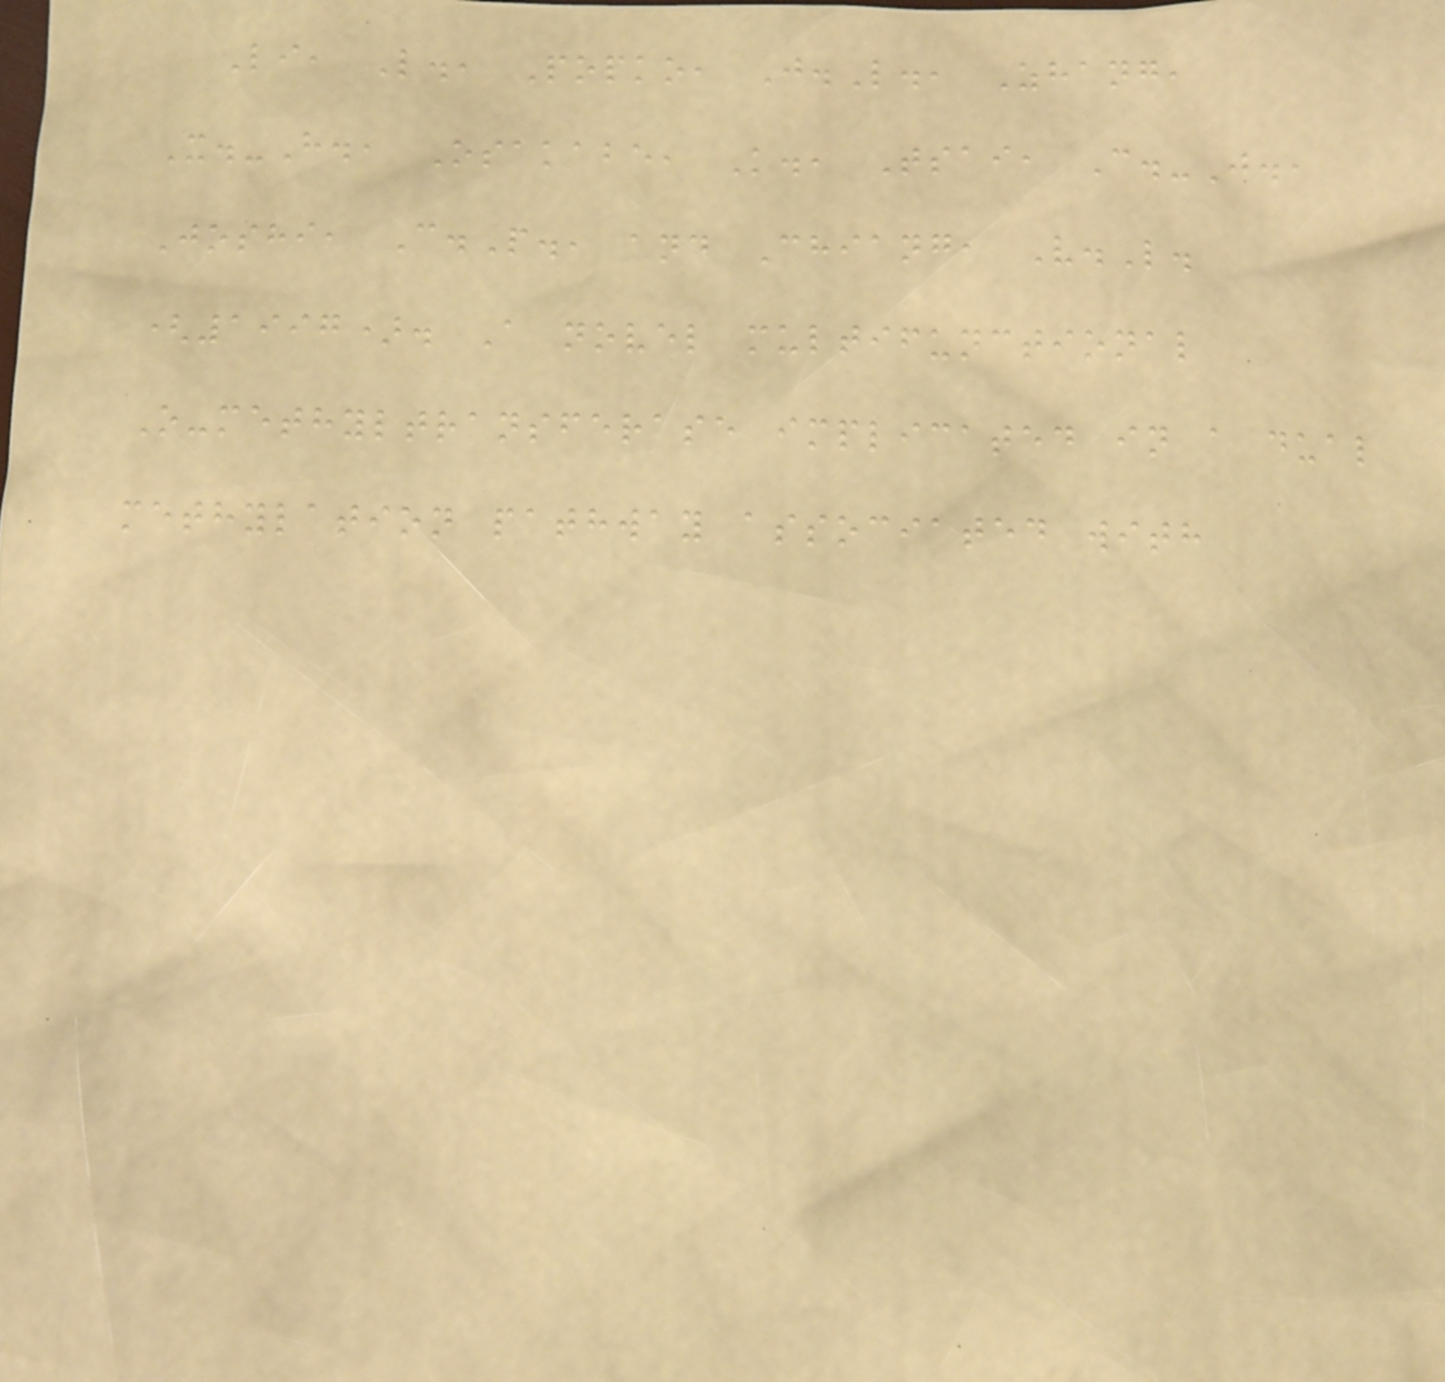Li, L., Popko, J.L., Zhang,
X.-H., Osakabe, K., Tsai, C.-J.,
Joshi, C.P., and Chiang, V.L.
(1997). A novel multifunctional
O-methyltransferase implicated in a dual
methylation pathway associated with
